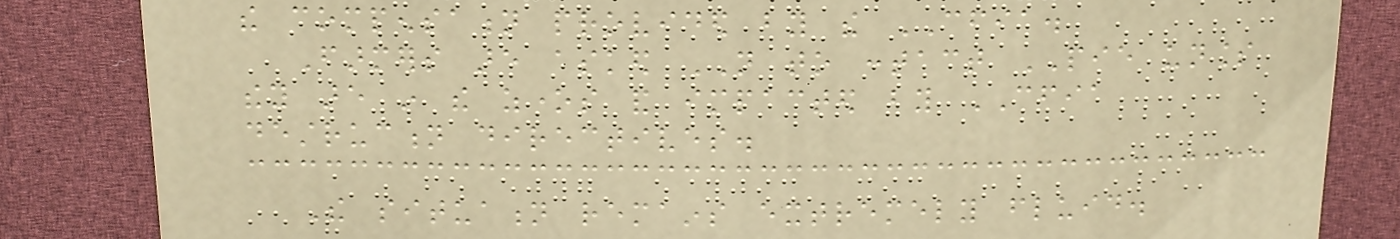the compensation provided by the CFIA.
Farmers are asked NOT to contact PIE unless
they are in the zones and impacted by CFIA
destruction directives.
The situation remains extremely fluid.
